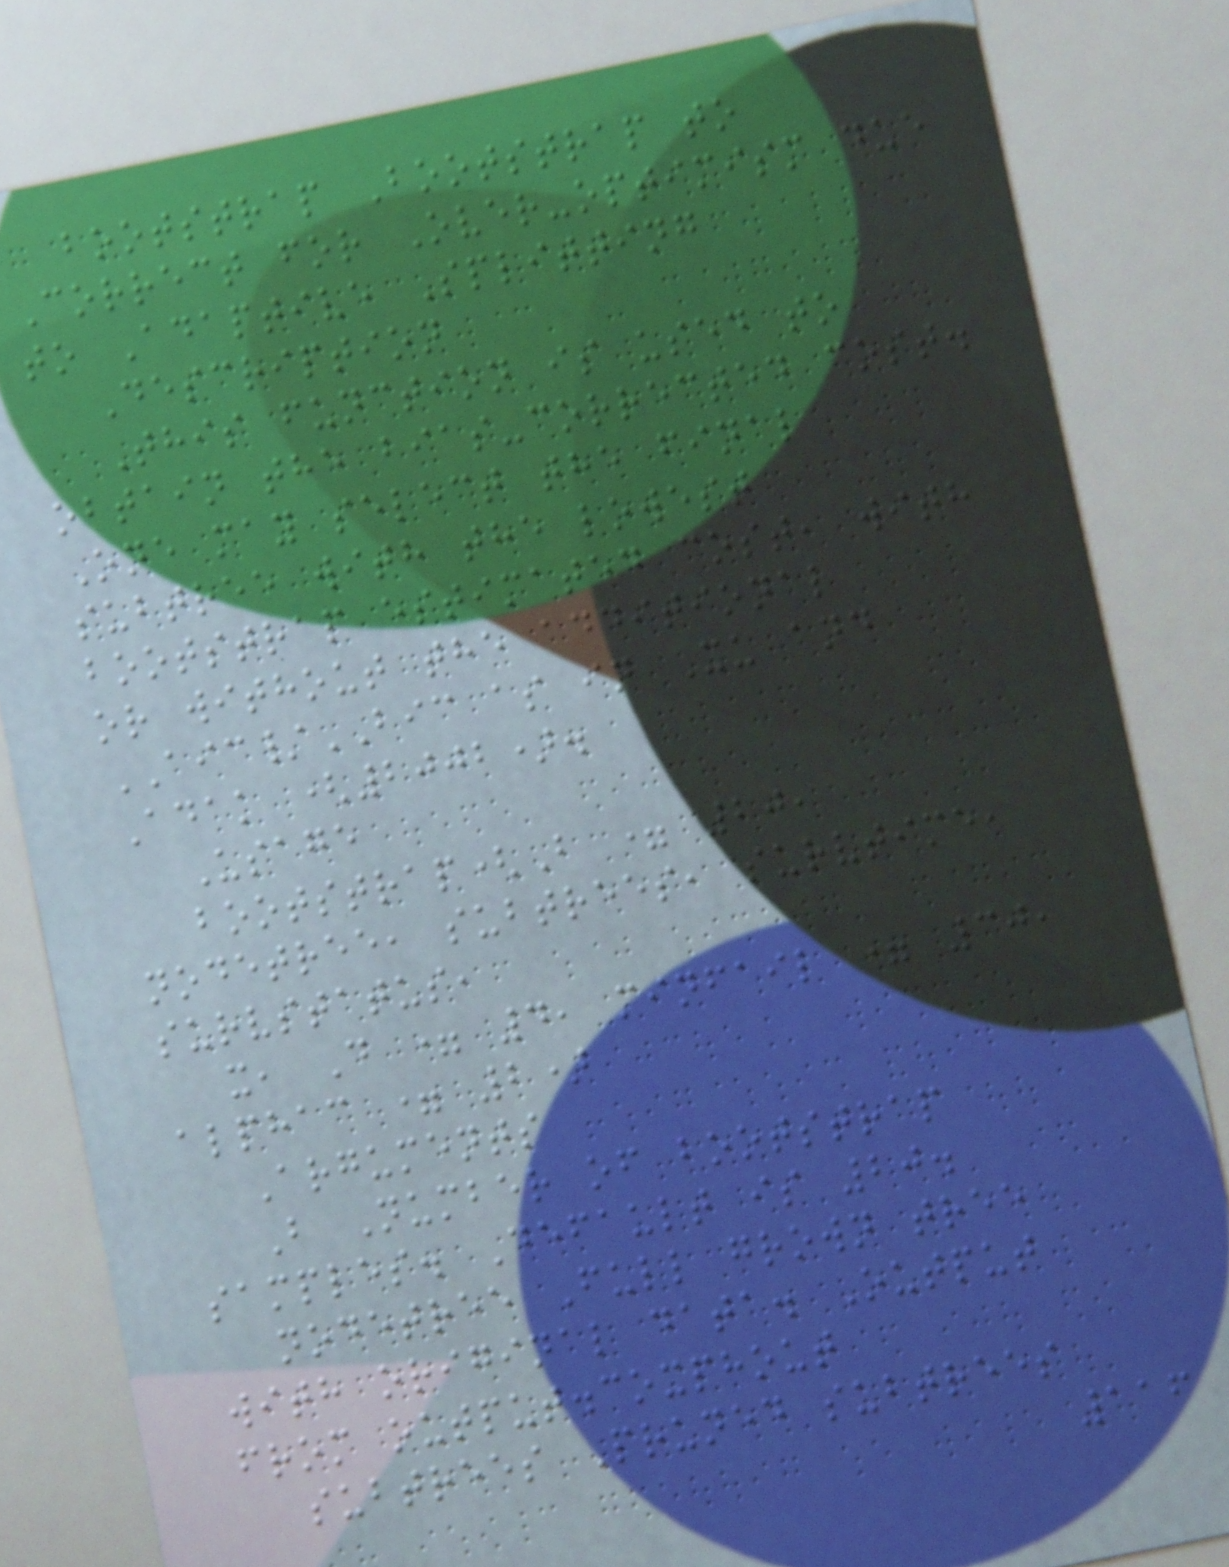bootstrap Bootstrap to
Correct for Over-optimism due
to Adaptive Splitting
Description
This function is used to
obtain the bias-corrected cost.
One may select the final
subtree with the lowest
bootstrap estimated cost, with
or without the additional
AIC/BIC as in Xu and
Adak (2002).
Usage
bootstrap(B = 20,
nodetree, subtrees, survtime,
survstatus,
x, D = 4, minfail = 30,
alphac = 2)
Arguments
B Number of bootstrap
samples. Default is 20.
nodetree Full grown tree
with original data. Output
from output.coxphout
subtrees Pruned subtrees
116
